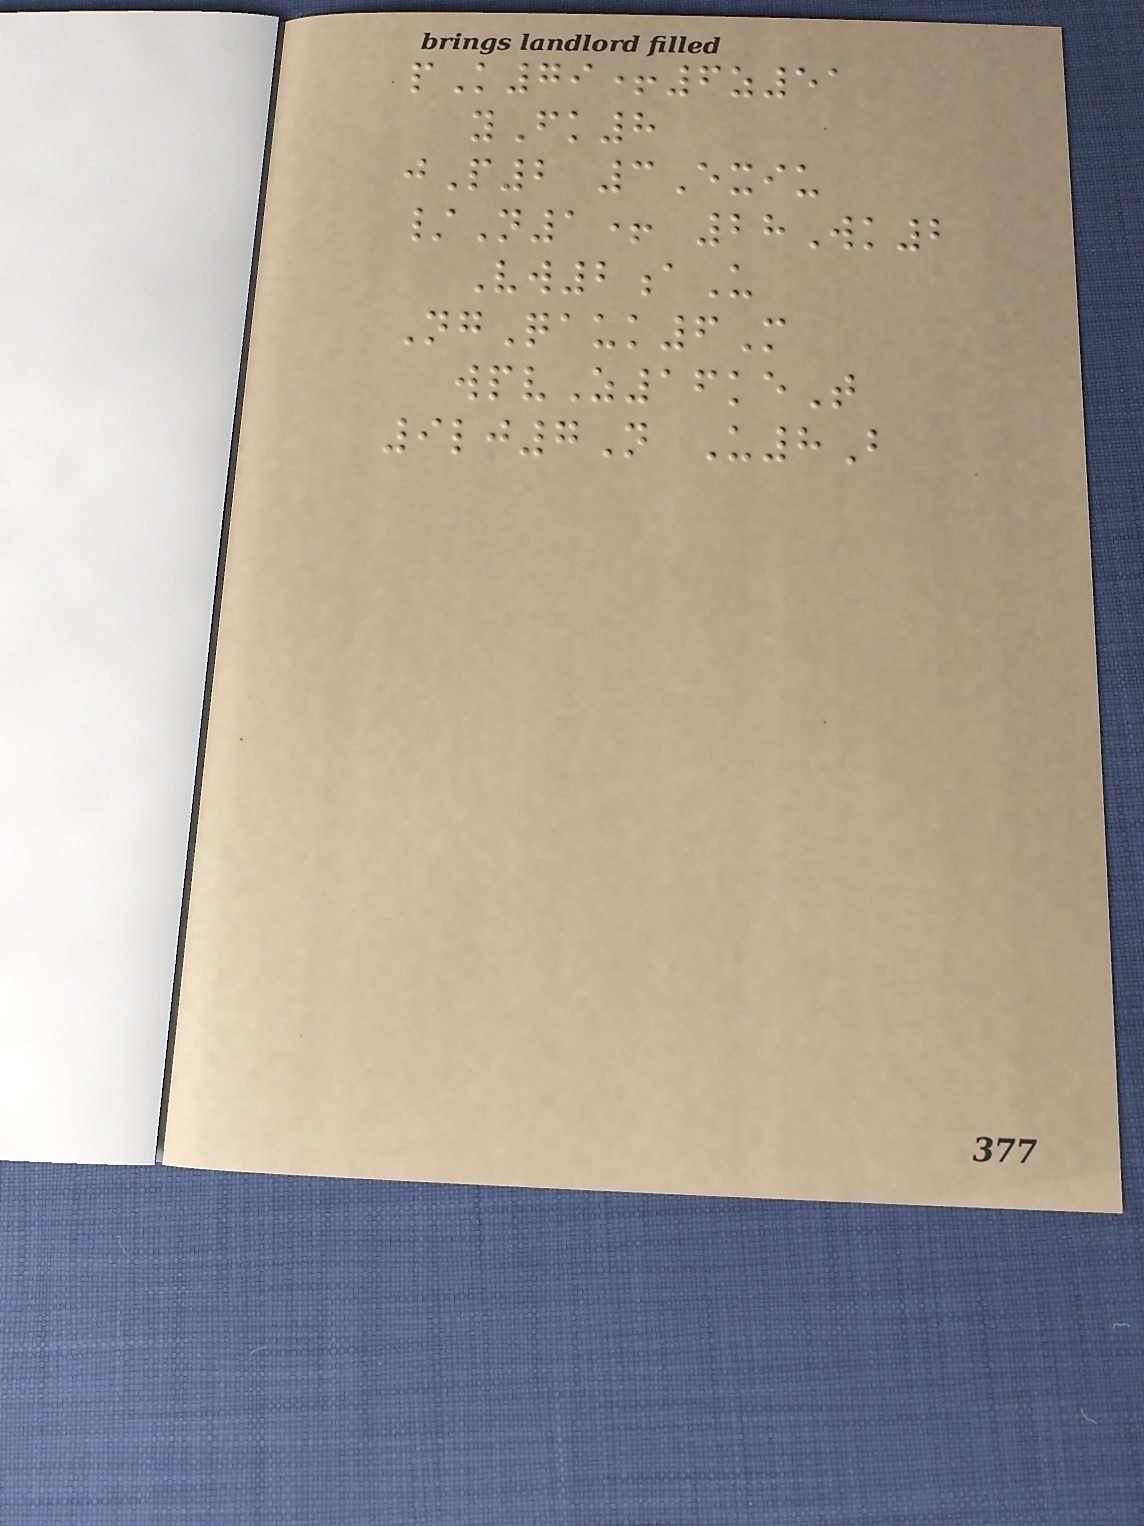pK79+6z51
yFk8
jP2 3Exiu
/N1+ 28Wk2
Vw2aU
NgQauk6M
wpvZ16keT
9lj7N U8B
